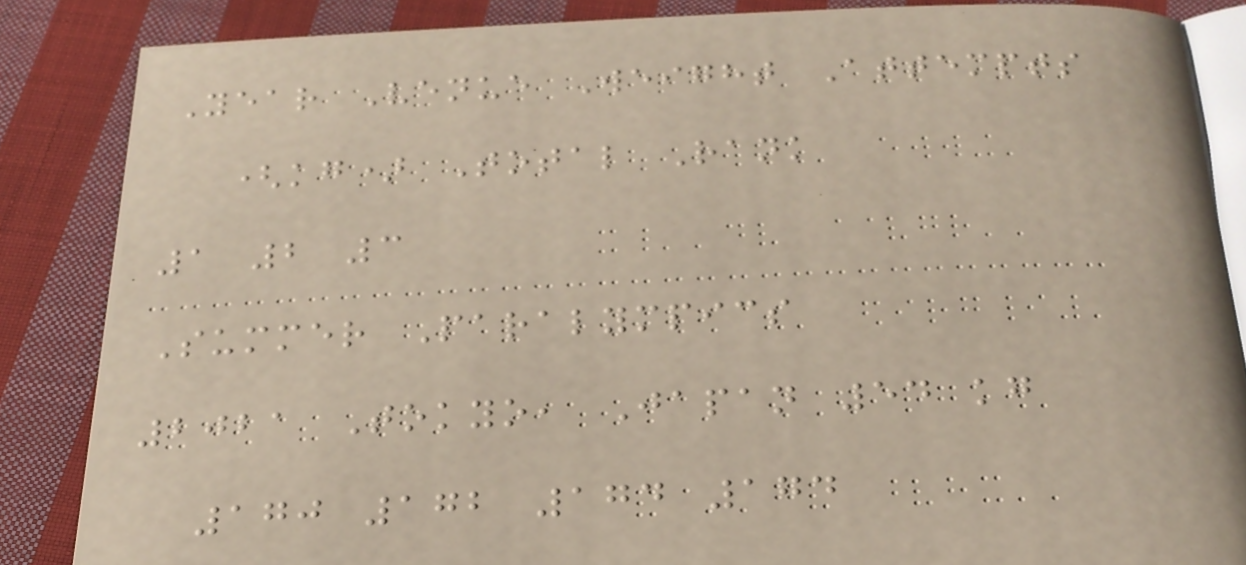Year Venue Weight Attempts
(kg) Total Rank
1 2 3
Summer Paralympics
2021 Tokyo, Japan 54 kg
170 172 174 174
